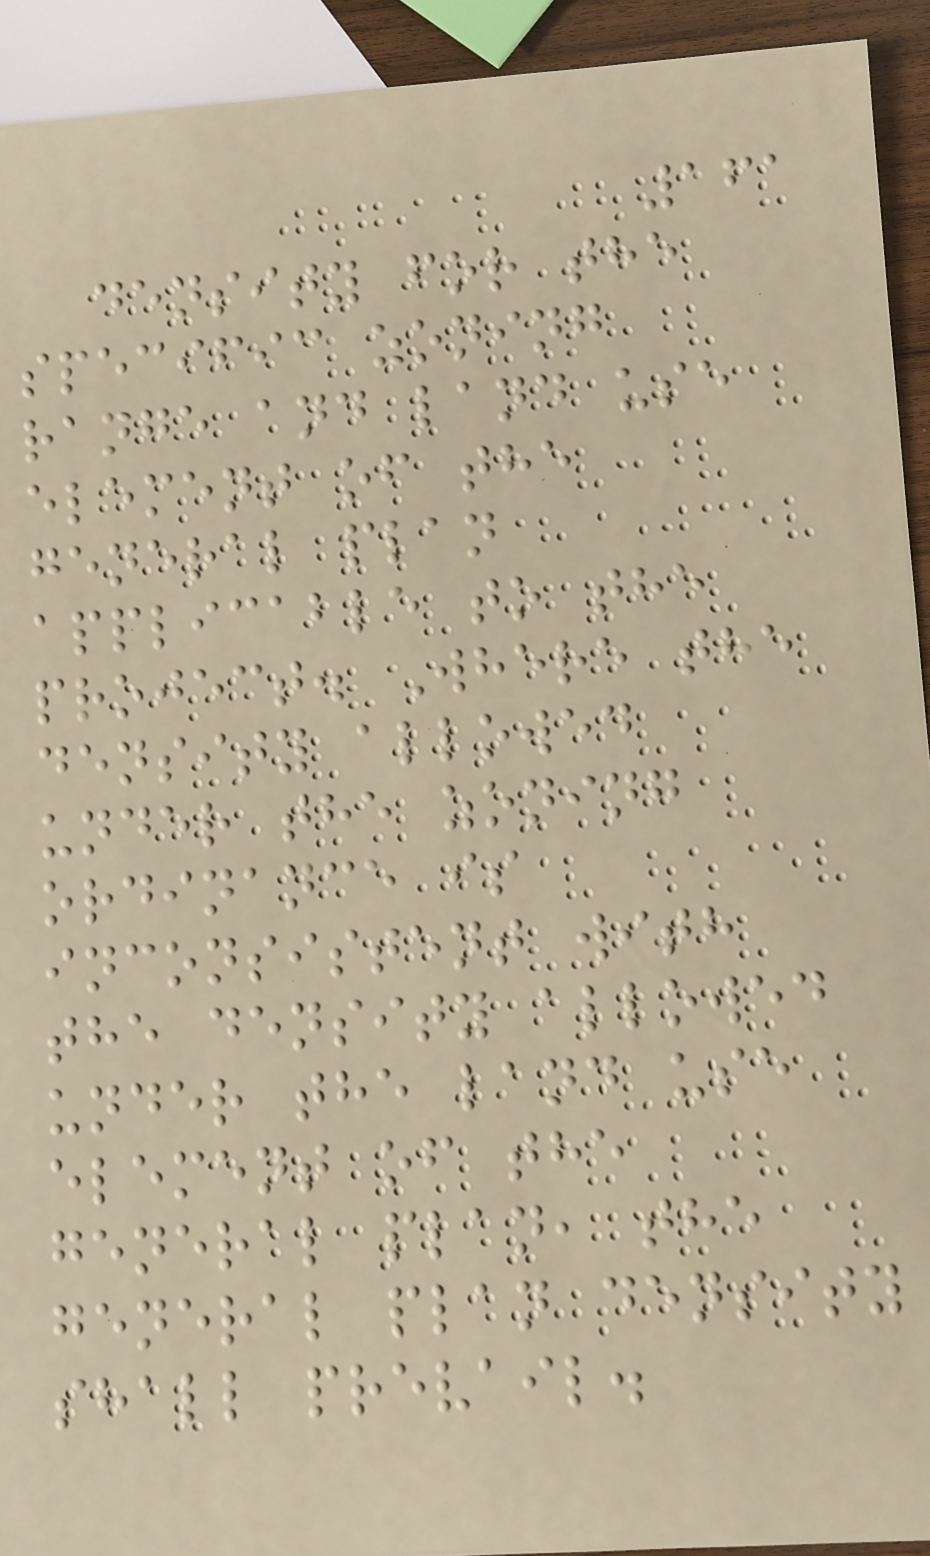161
density for the
specific zoning
range and land use
element of the
general plan
applicable to the
project. Where the
density allowed
under the zoning
ordinance is
inconsistent with
the density allowed
under the land use
element of the
general plan, the
general plan density
shall prevail.
